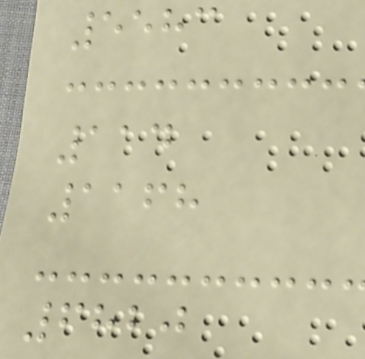5583
114
1168
6820
